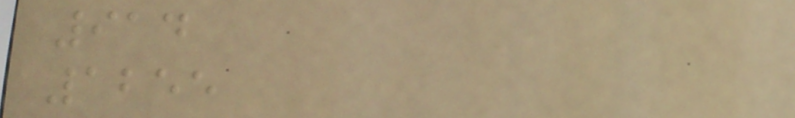914
1255
